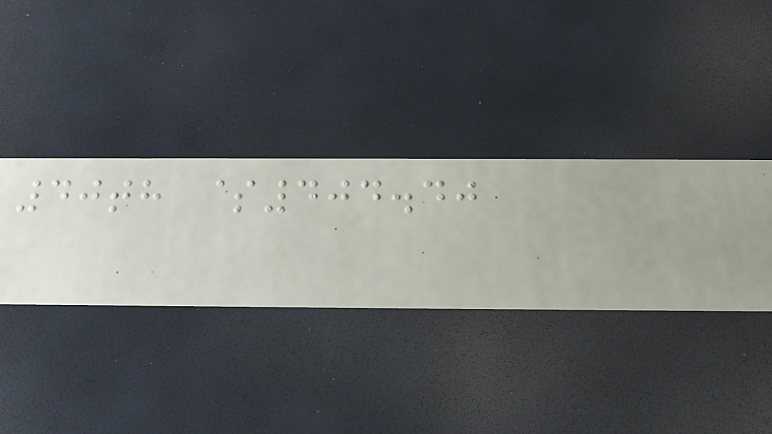40th $404.40
